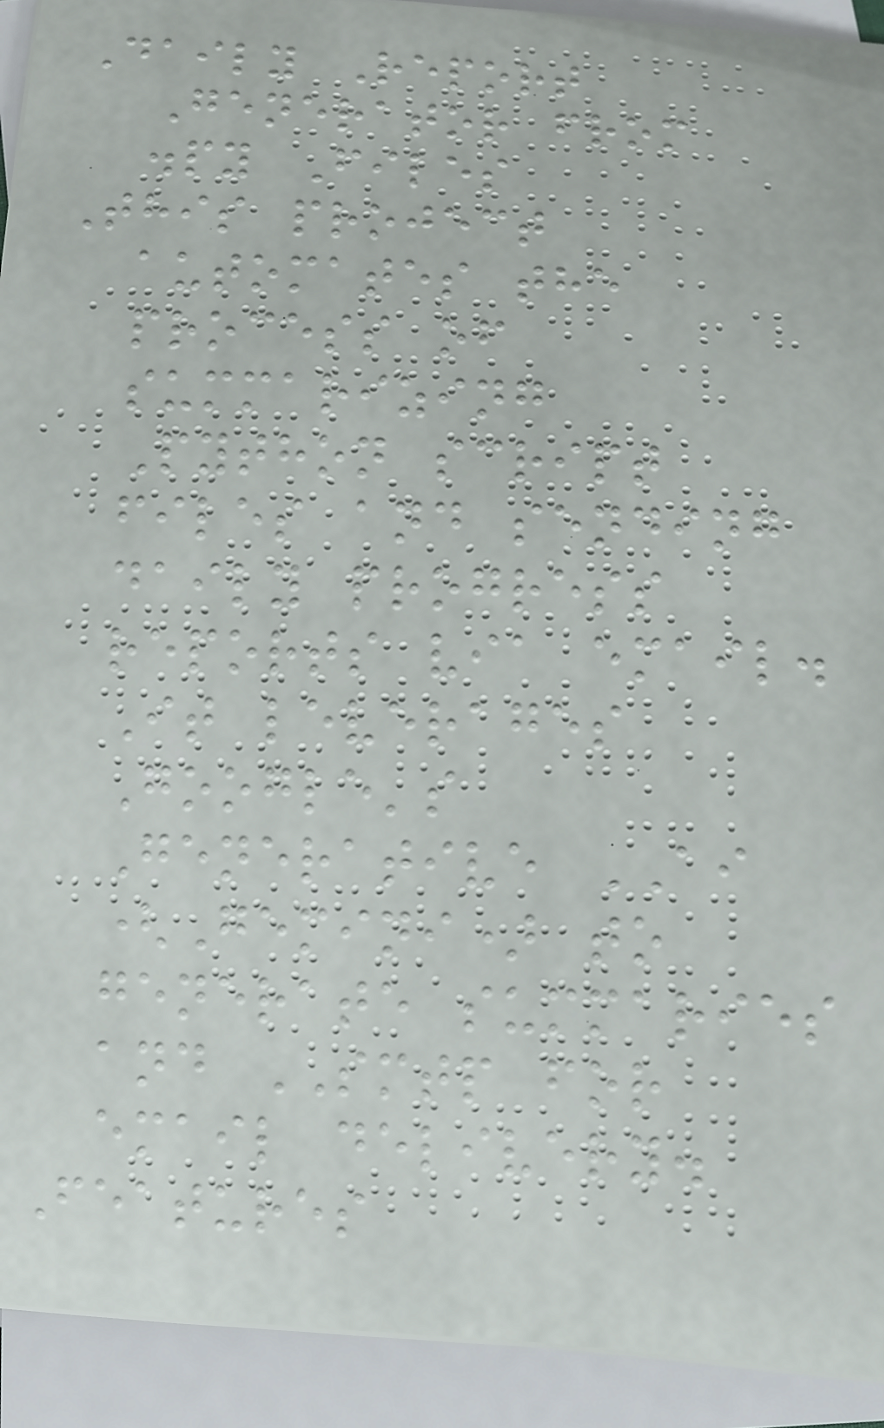Daily Report
Generator from
.py Files
This project
automates the
process of
summarizing
Python script
files and sending
daily progress
reports via email.
It leverages
Google's
Generative AI
(Gemini) to
generate summaries
and SMTP for
email delivery.
Features
